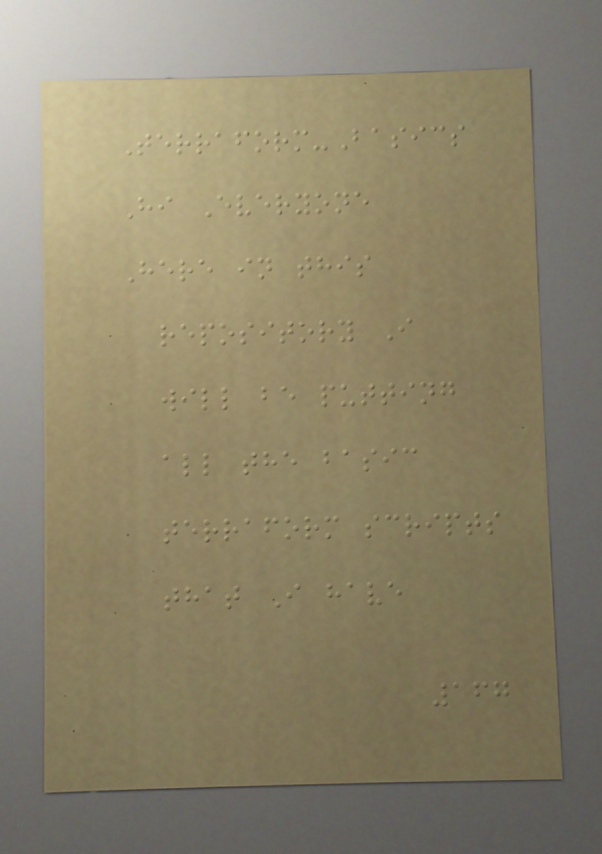Terraform-Basics
Hi Everyone
Here in this
repository I
will be putting
all the basic
terraform scripts
that I have
167
